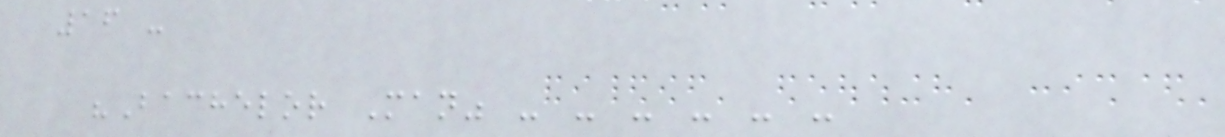16 -
"Bachelor Man" - - - - - -
